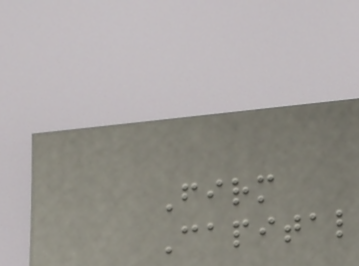Firm
Capital
